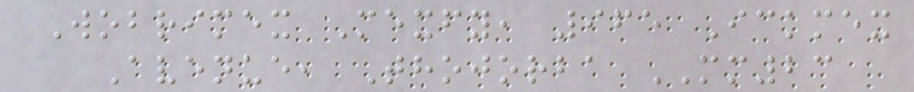Wobrimex Mexfy, 965 Ickmex
Avenue, Thojorba MM23
